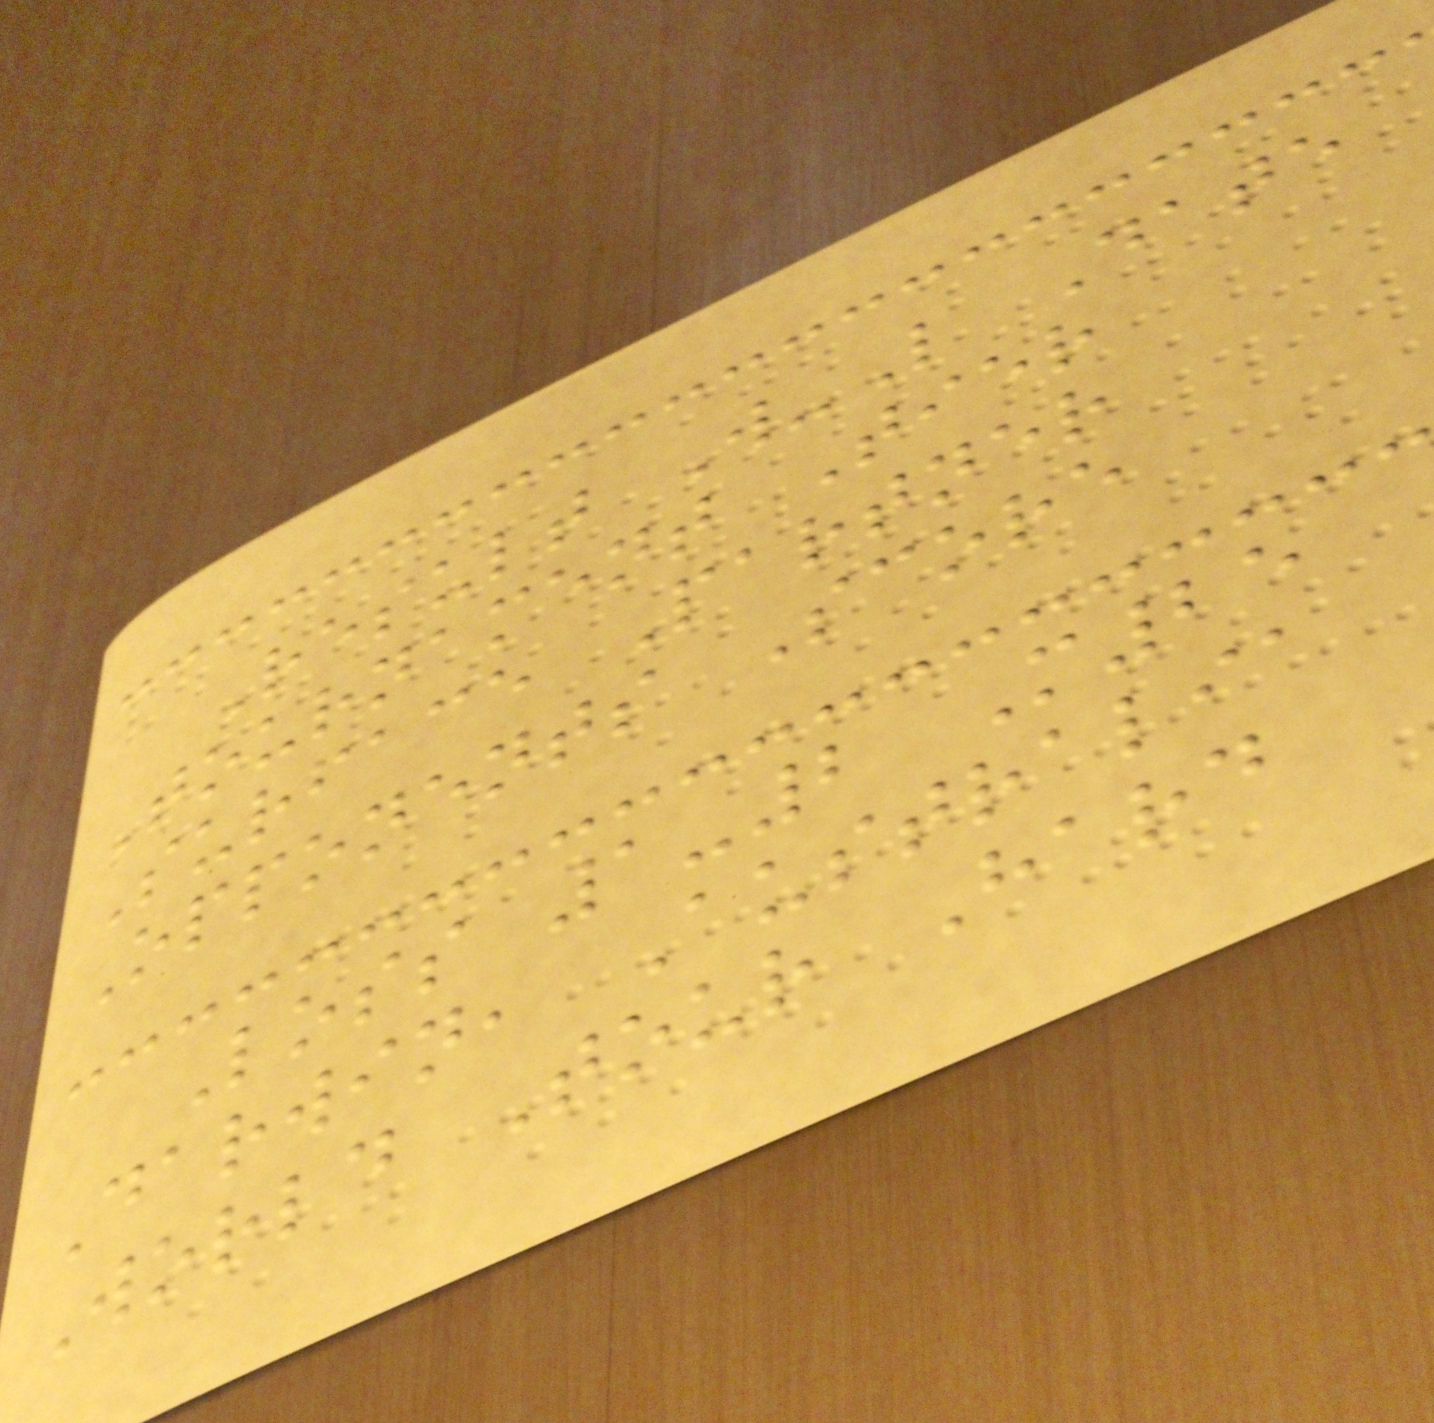Result W-L Date
Tournament Tier
Surface Partner
Opponents Score
Loss 1-2 M25
Darwin, Australia
World Tour Hard
